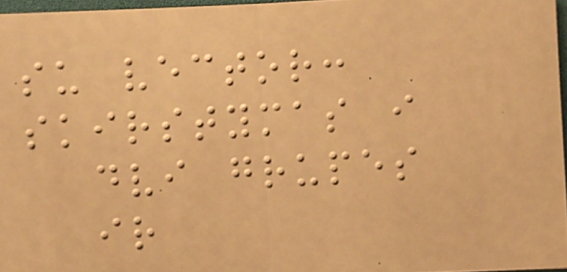su vector:
skirstymas i
dvi grupes
ir
